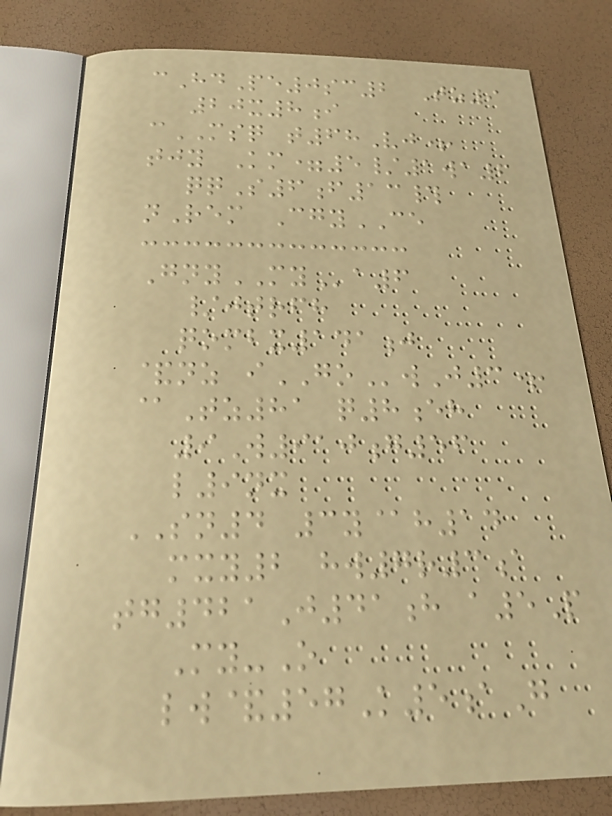cHdPe0sc2 Tz9
20x8i
cMSQ t68Vj+
tjy Km=5/1wa6
qqS6f13#
nRem CgyCE
GnyMYa6
/jtrfh
qombx141j
&nz iGOwJ3+
@Tz81 q8eh
9W910g56
l9nx
SN4 3y@h14
mxy2 hw7r3a
tg421J41h a5P
My-O
lw&57K5aG
